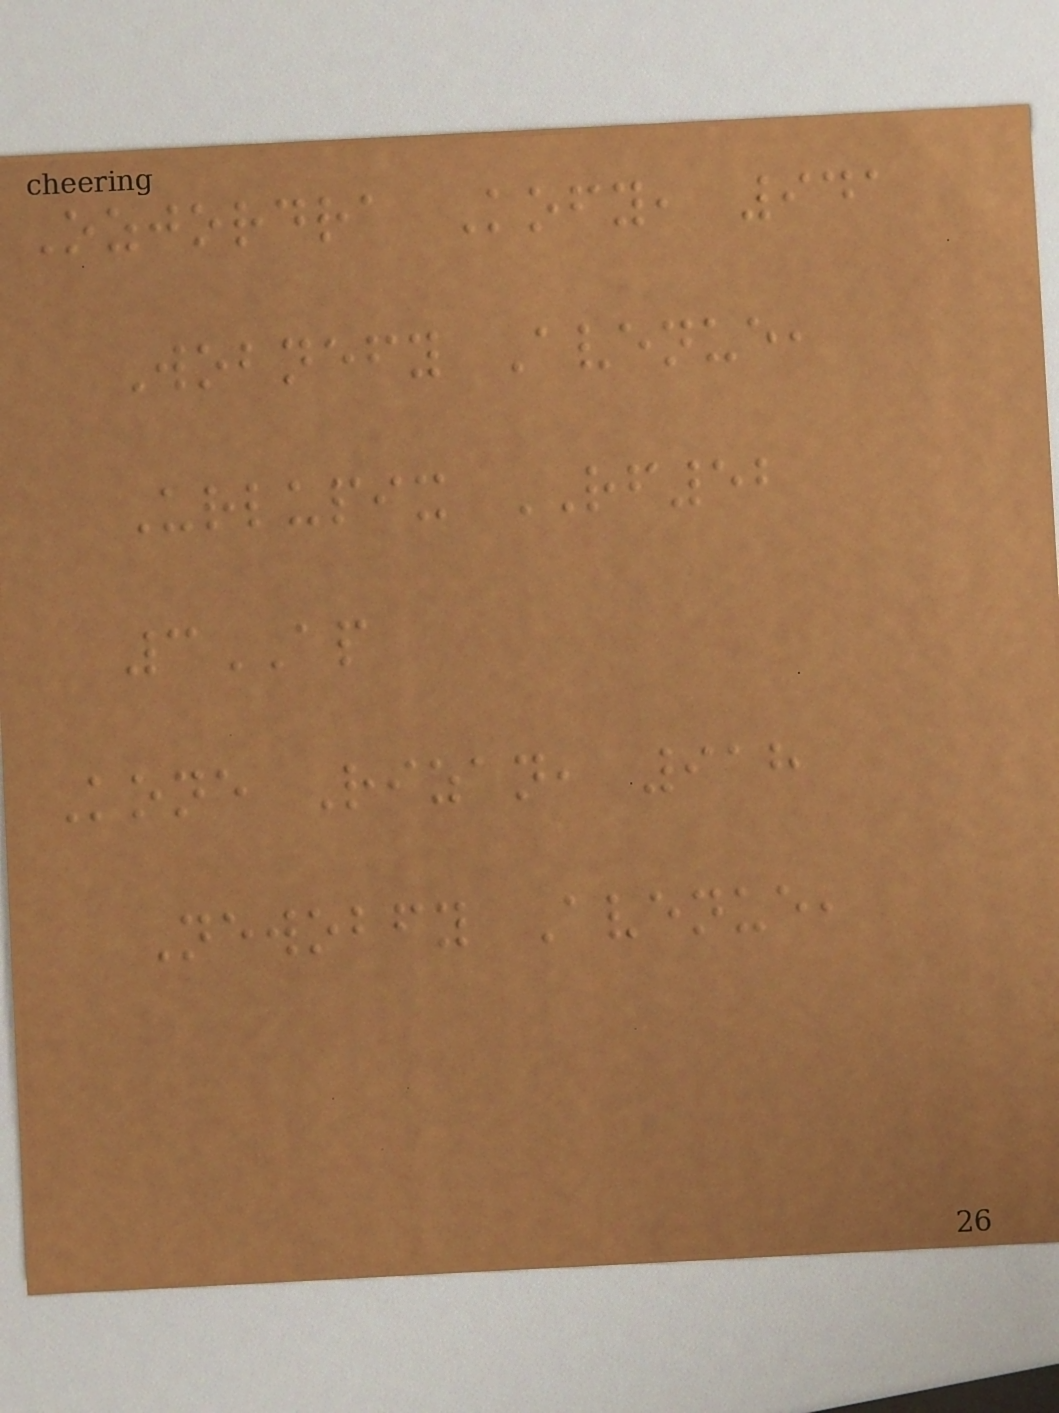Ozjordra Kofy, 941
Wobnefy Avenue,
Urlupix RF52
3AP
Kone Rizan, 918
Newobfy Avenue,
